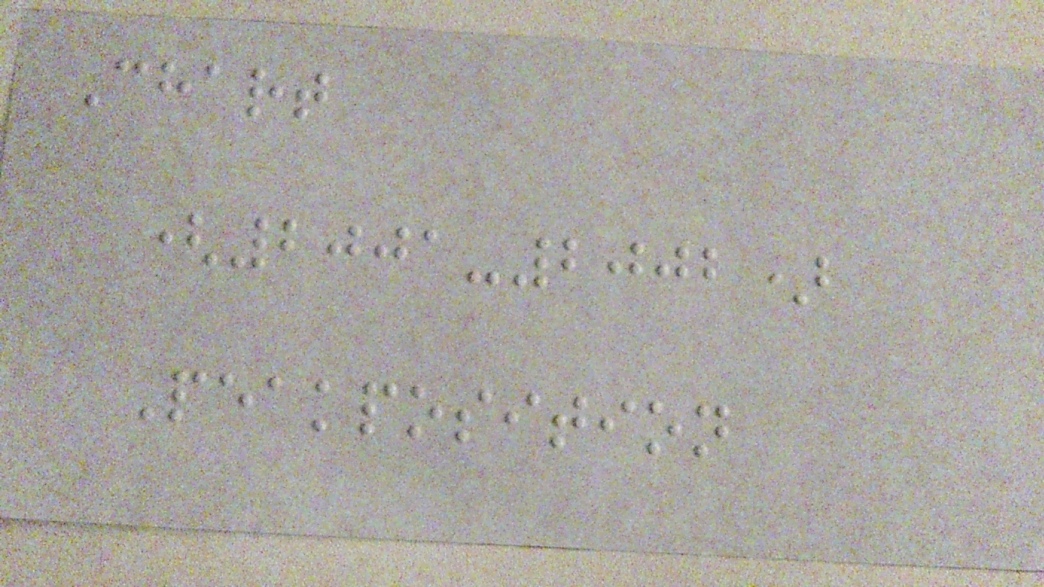Chart
(2001-2002)
Peakposition
